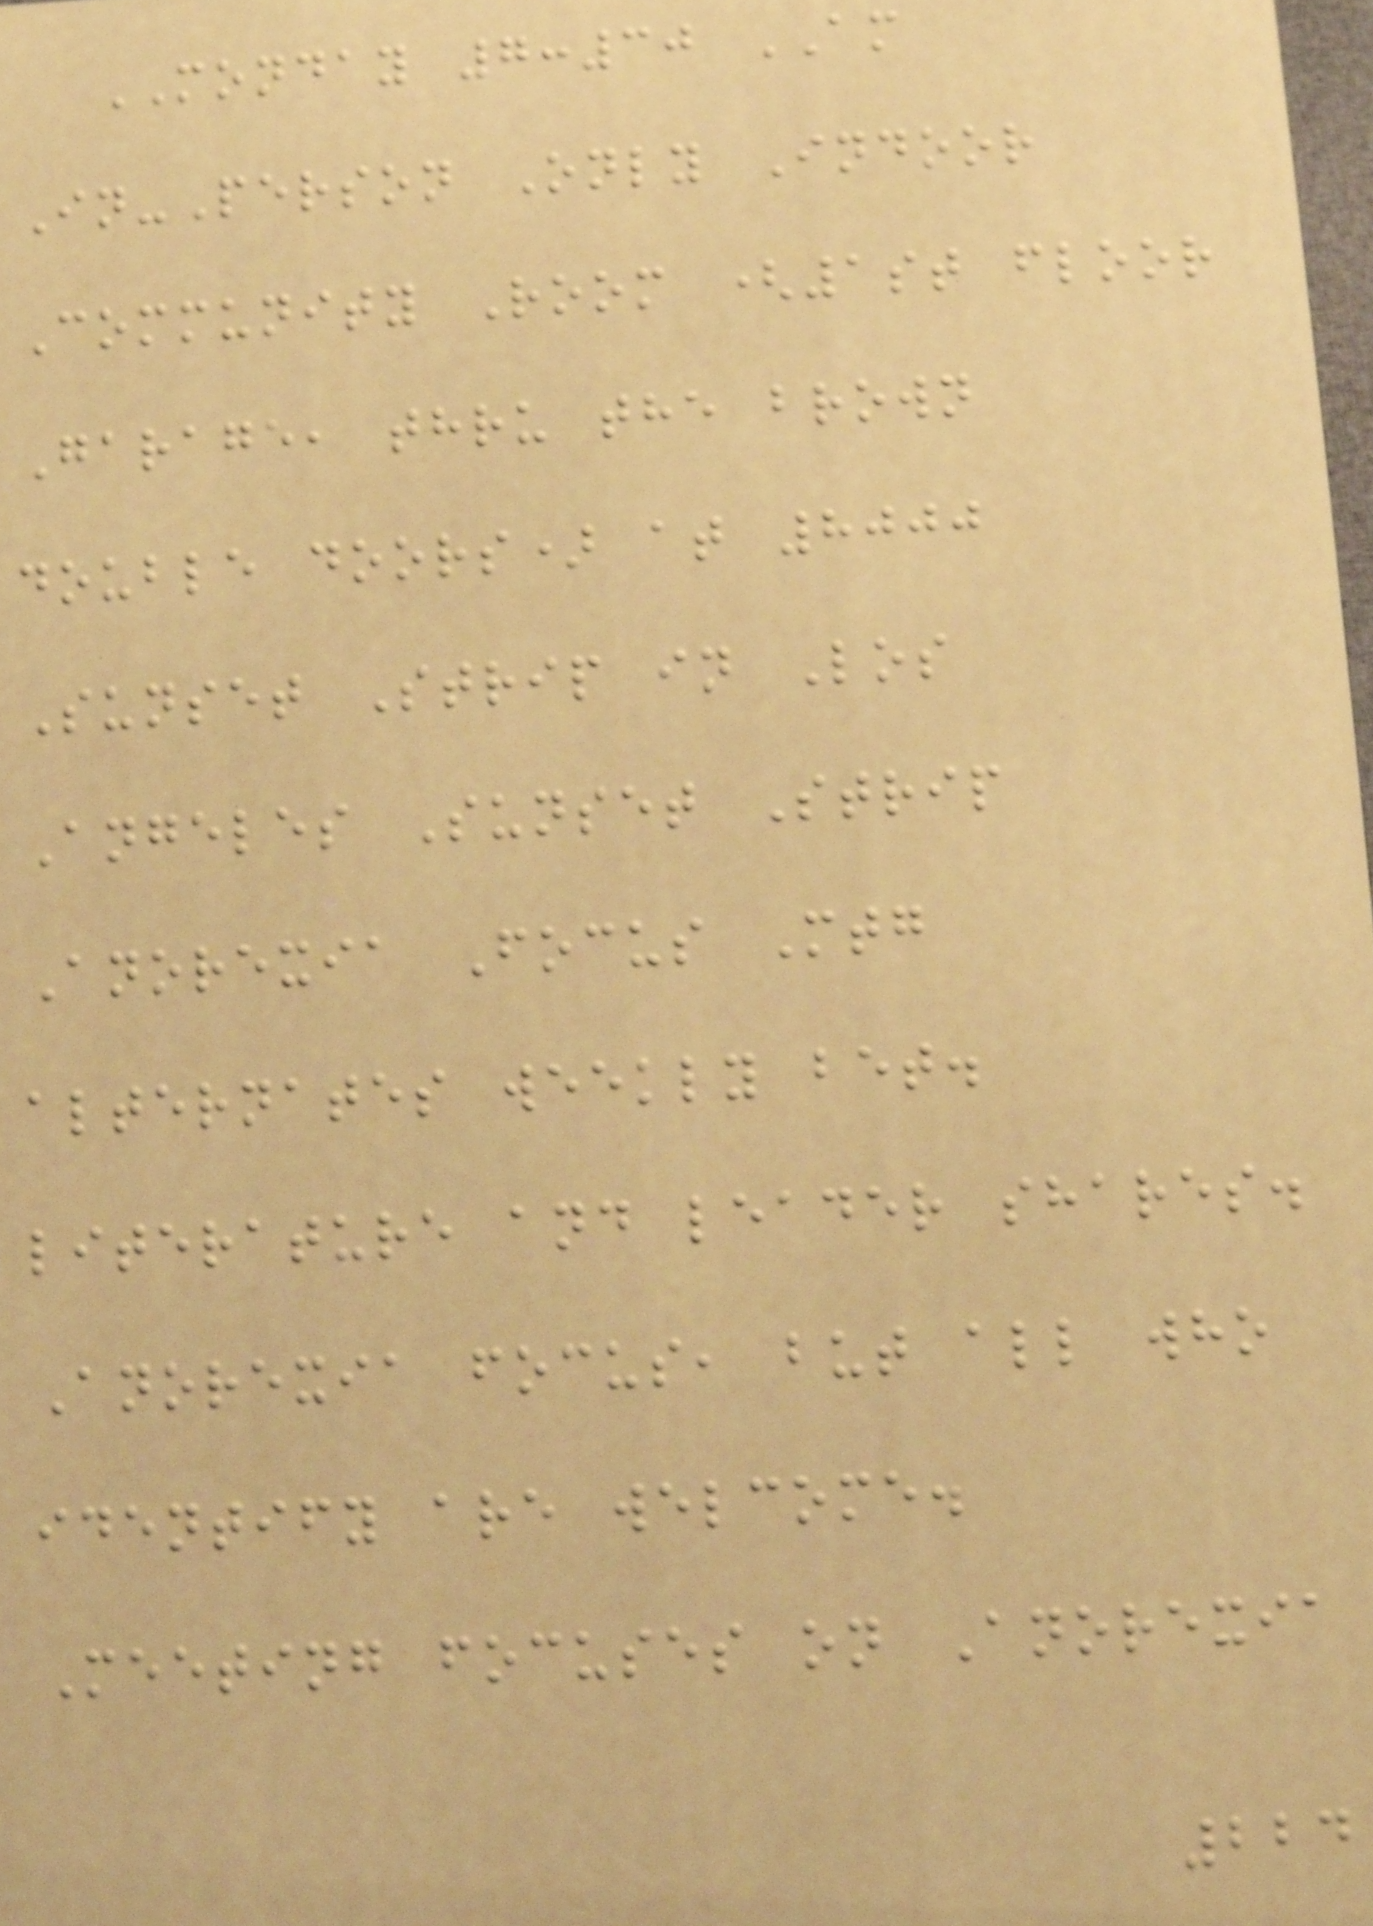MONDAY 7:30 AM
In-Person Only Indoor
Community Room (1st floor
Garage, thru the brown
double doors) at 8000
Sunset Strip in Los
Angeles Sunset Strip
Anorexia Focus Mtg
alternates weekly bet.
literature and leader shares.
Anorexia focus, but all who
identify are welcome.
Meeting focuses on Anorexia
224
